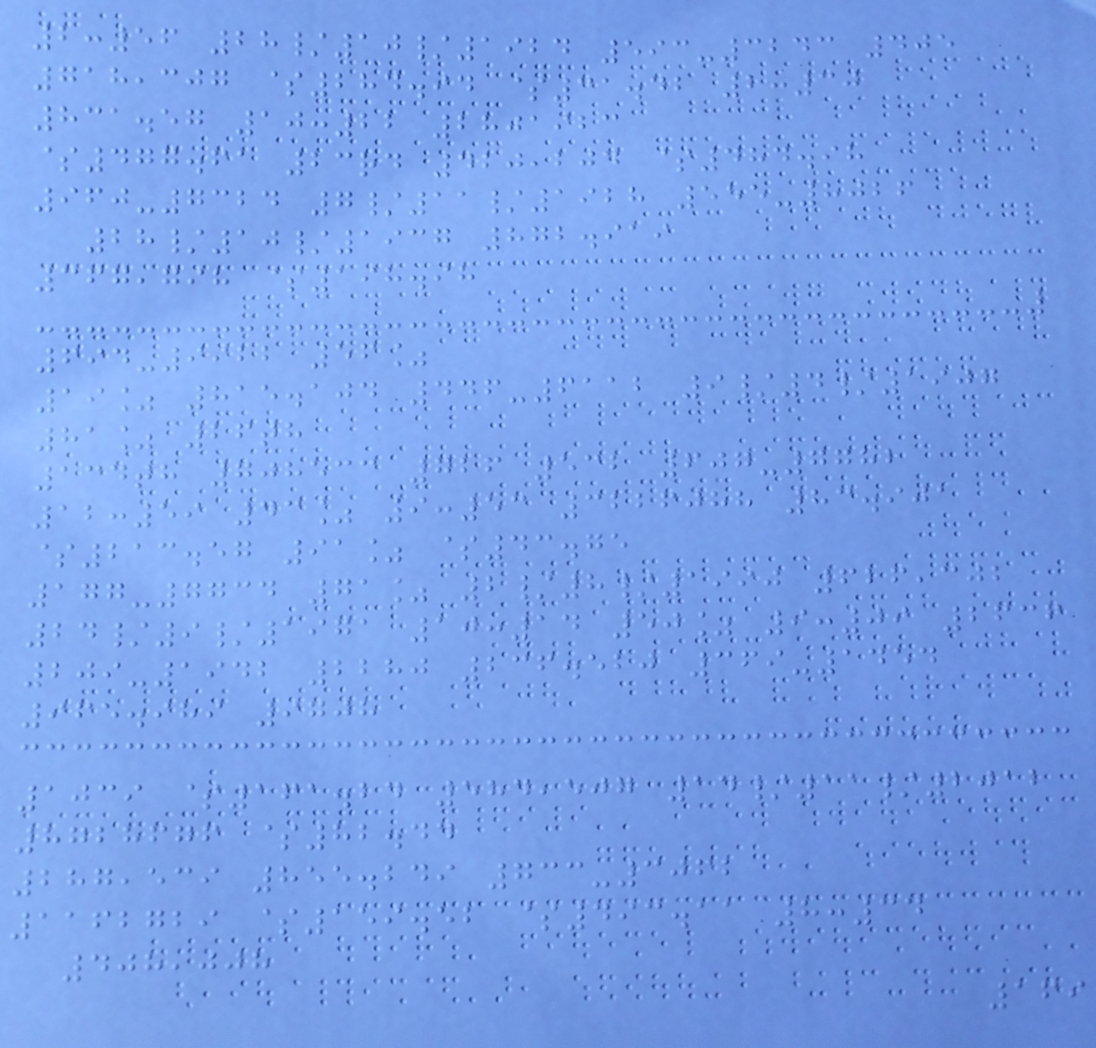2:56 28/10/1924 593-3243 405
718,307 $284.94 $31.42 2:30
831.57 10:22 2801923
$477.61 23rd 420,204 $484.98
960-7324 7/11/1928 555-8026
28/10/1937 872.919
367,798 $198.98
694-9922 56%
19% 815.104 446-6112 9/4/1907
81% 26th
134th 708533 726 532 607-7782
12:59 43% 9:53 3226088 83.901
$213.57 91% $43.75
177-7734 71% 2/8/1990 626,302
24/9/1971 10:14 50% 9:09 2636
209-1942 2280 236.520 369-1454
965.989 9708
1039 $161.24 584,507 14/11/2012
8728676 $82.44
287,539 855.249 733-3062
1162729 $159.52 $493.11 8:34
408,008
169
